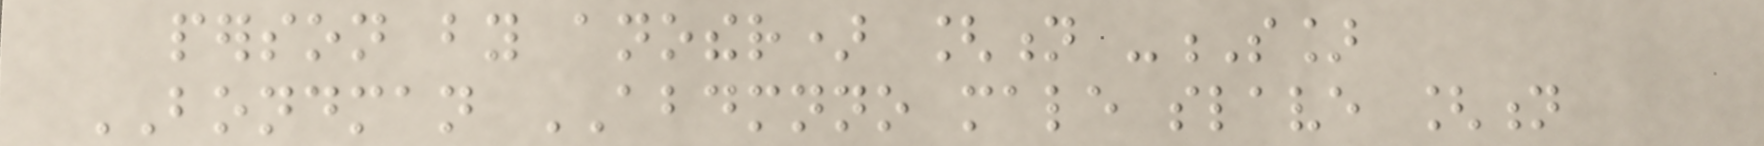person by another) [n -S]
BONDMAN ABDMNNO male slave [n
